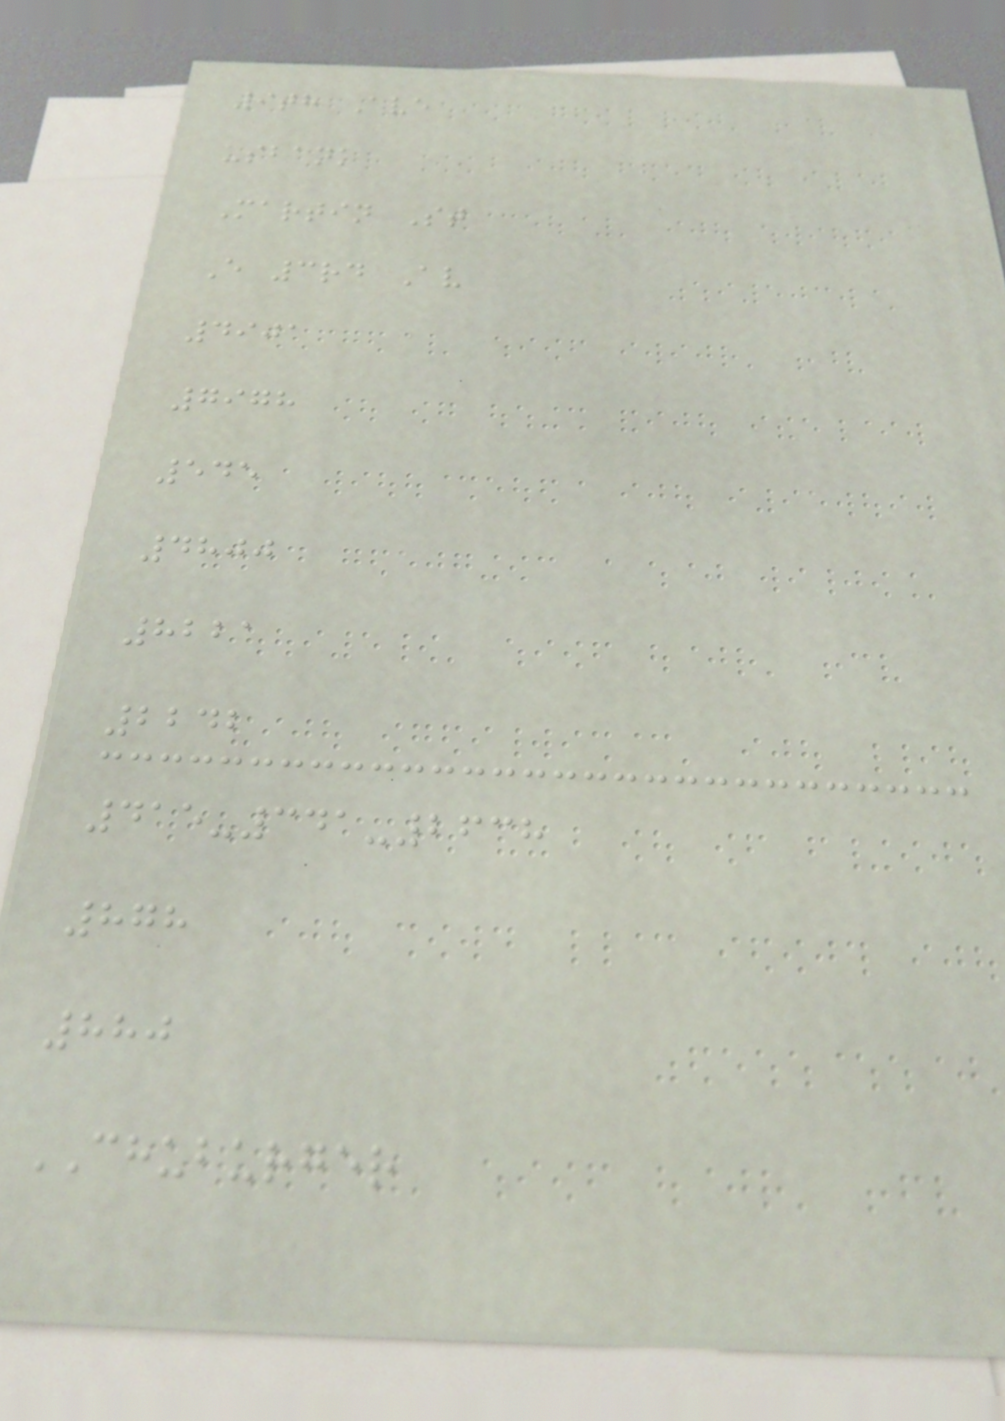9th Ave
usbank
Martin St
E 3rd Av
4901
7978
545
4800
8221
2242
415-341-2638
878
880
CHUBURGER
